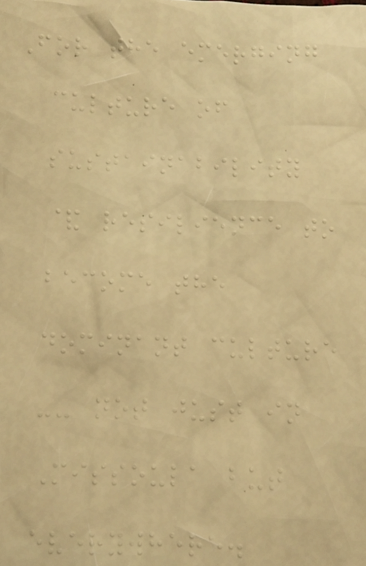For the emerging
culture of
sustainability
& resilience to
become the
dominant culture
-- not just in
Missoula but
everywhere.
